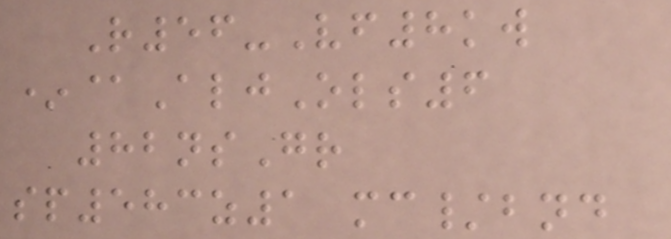R56-Vf8kw
*@AljOls6
82nsGr
sp583z1 mc/bnd
